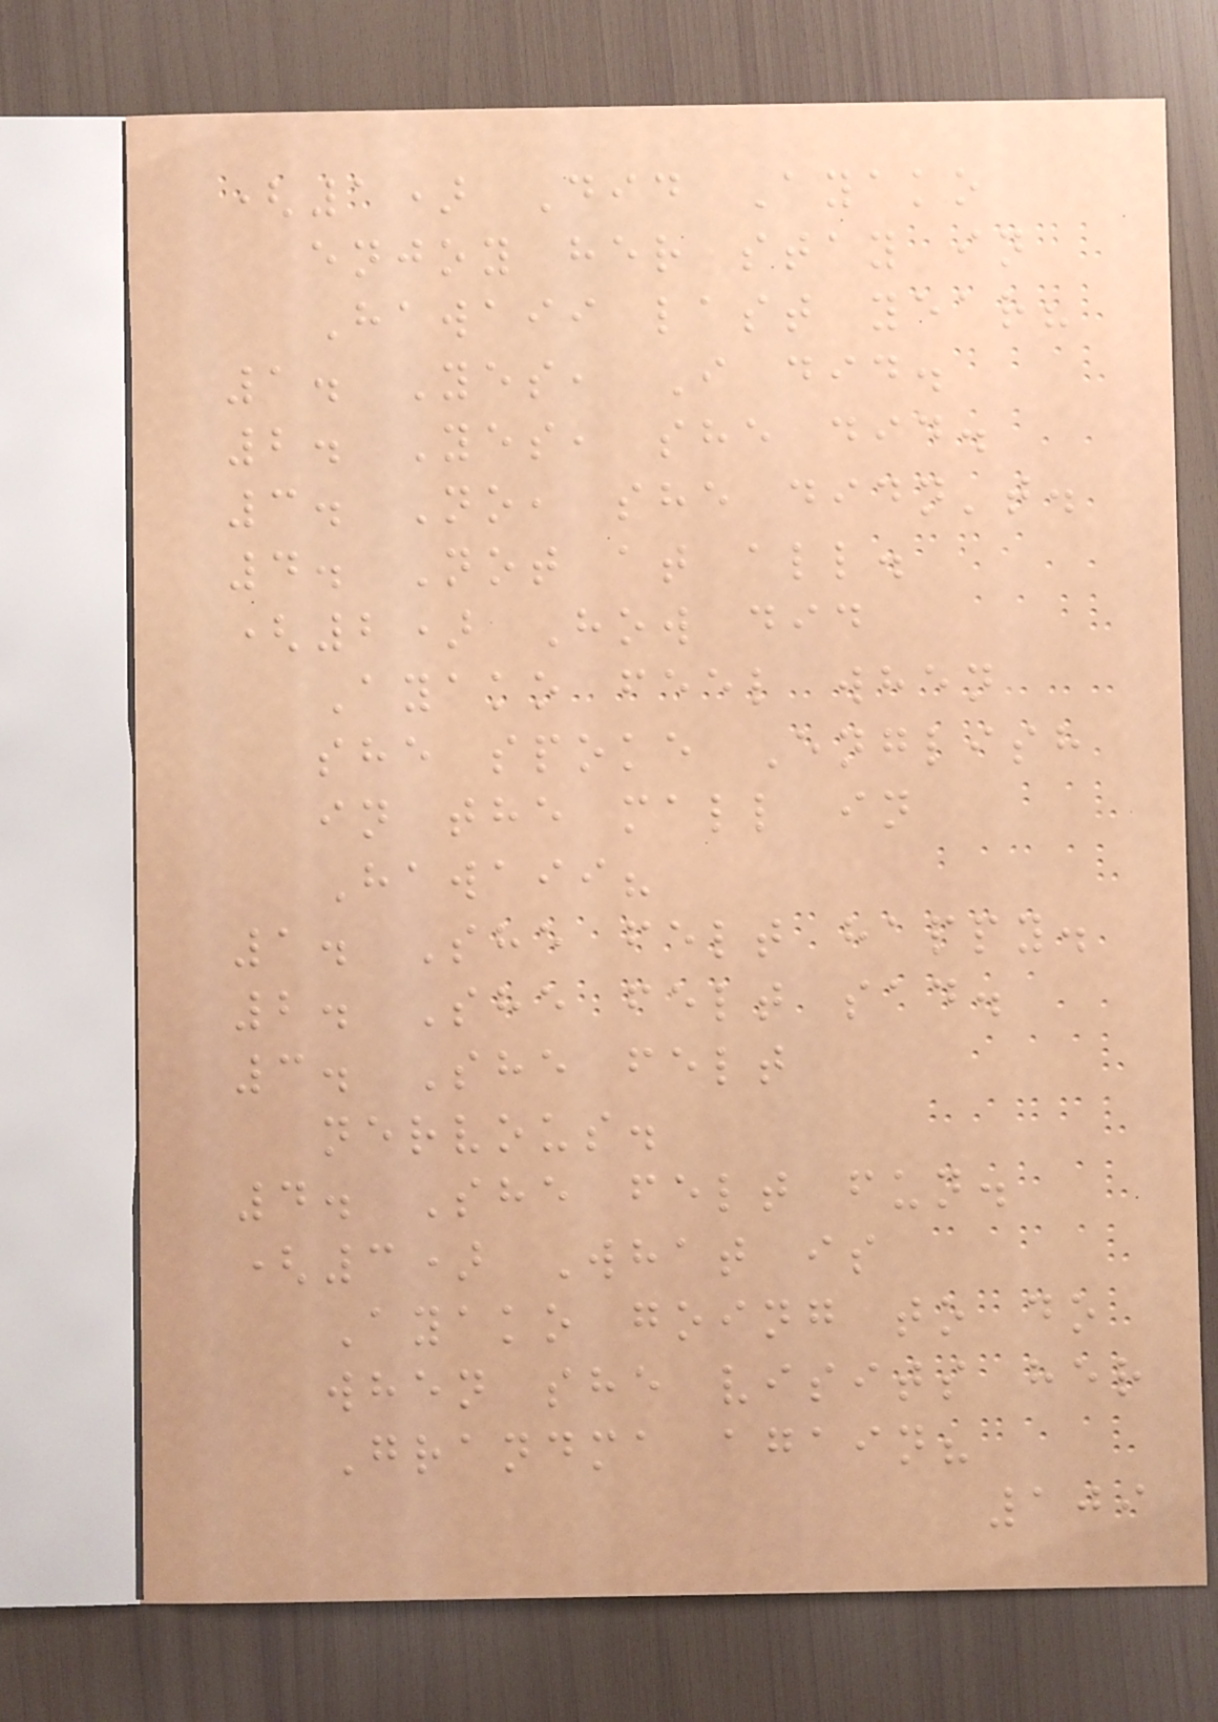(1) Did Ayako
enjoy her stay in
Hawaii last year?
1. Yes, I did.
2. Yes, she did.
3. No, she didn't.
4. Not at all.
(2) How did
Ayako feel when
she spoke English
in the mall in
Hawaii?
1. She felt happy.
2. She felt sad.
3. She felt
nervous.
4. She felt fun.
(3) What is
Ayako going to do
when she visits her
Grandma again?
109
